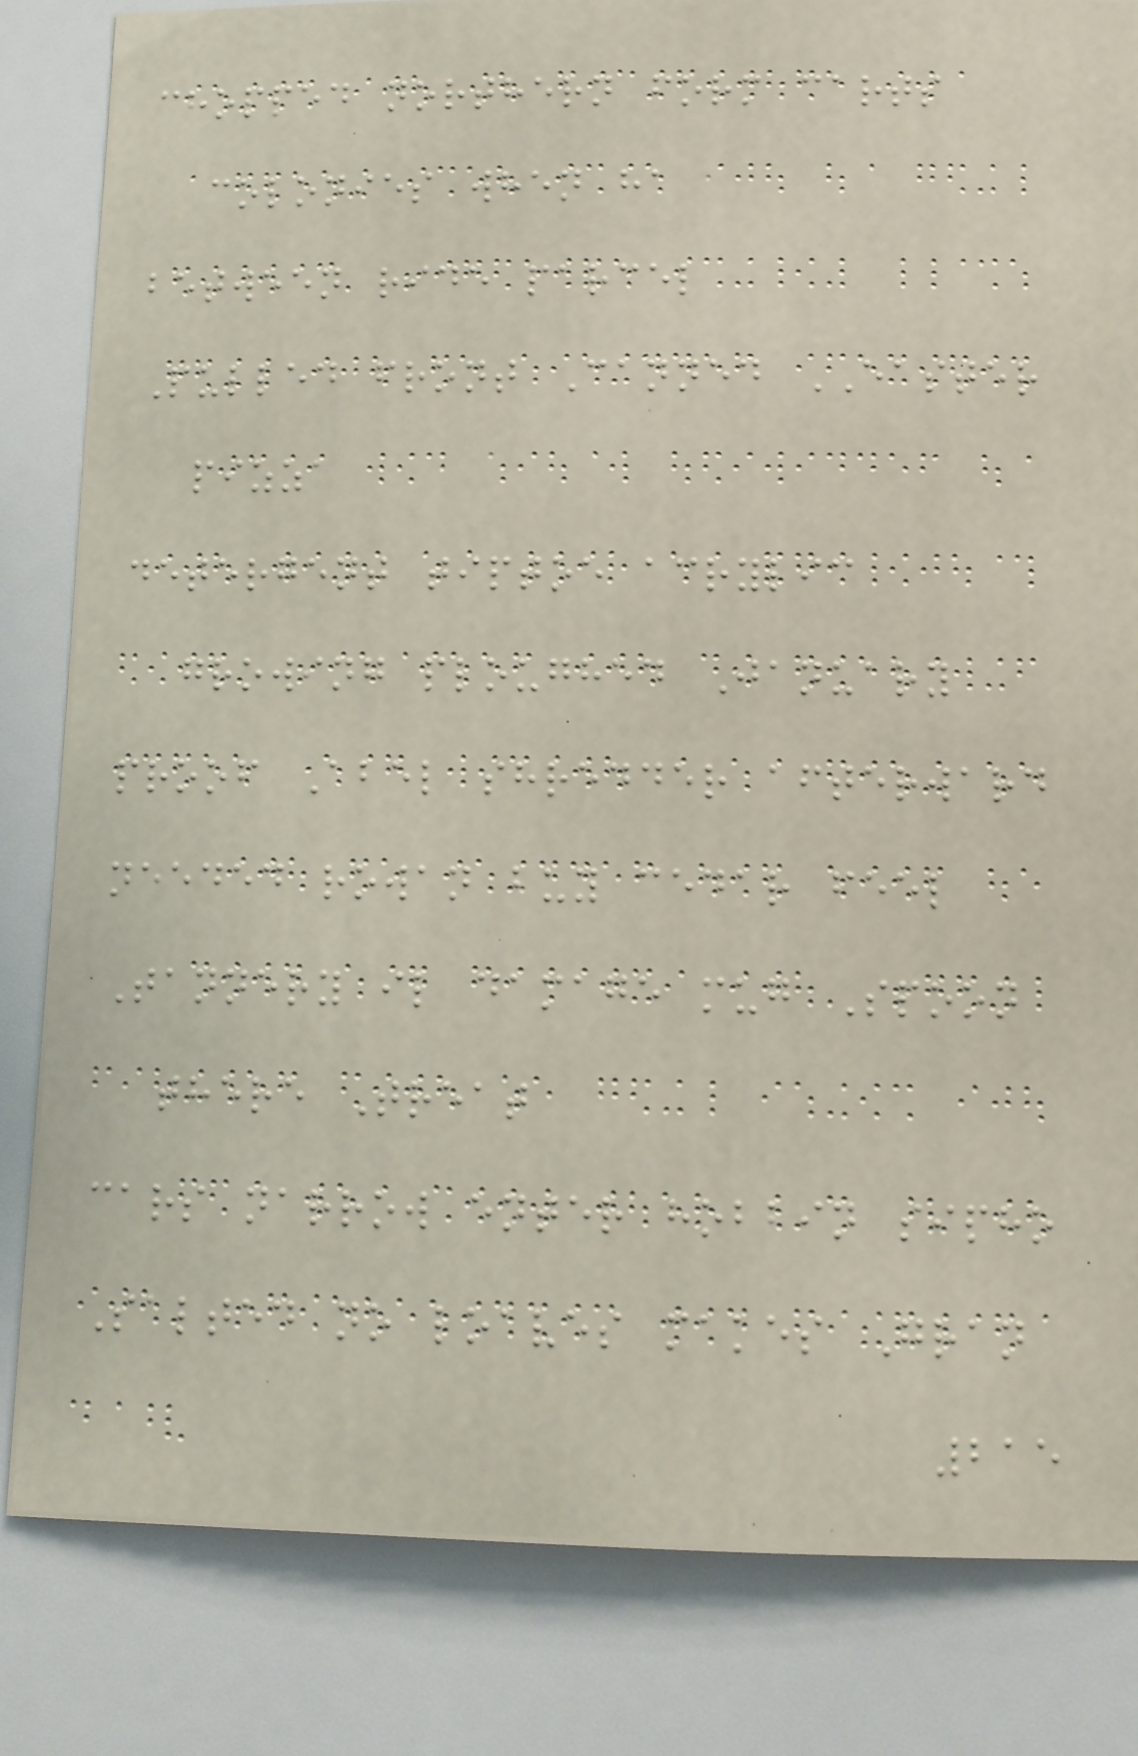chopped northern form carts
colonies when ha
between ride parcel
Pulled front Canned EASTER
pizza
detergent tiptoe acrylic
growing ploughed January
proof Abel shredder afterward
needed rowan buy cedar feel
Tannery il damage mug Spoon
there Treat
cars narrow enter hobbin sipho
Salted no loaves makes Gran
215
